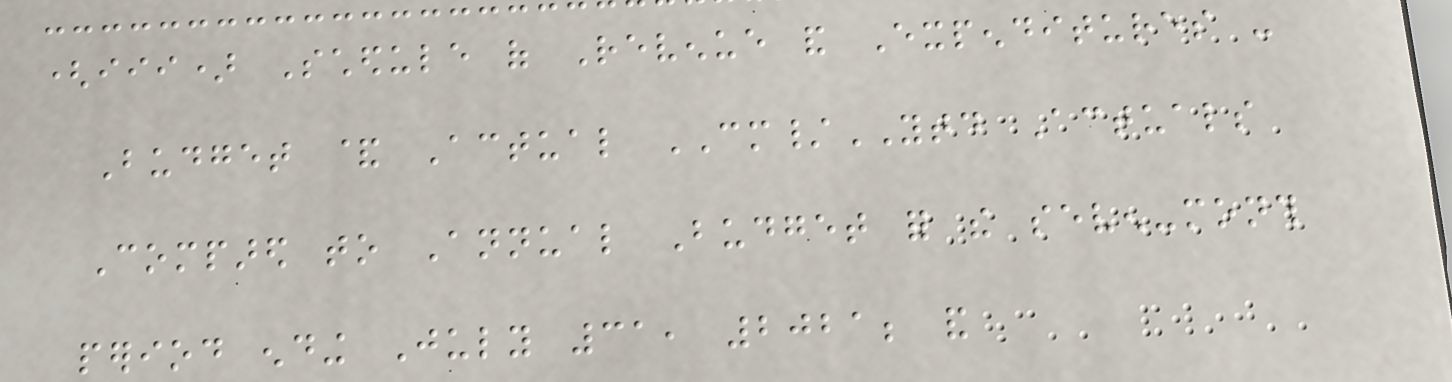(iii) Schedule of Revenue and Expenditures -
Budget & Actual CM/YTD Actuals
Compared to Annual Budget for the seven-month
period ending July 31, 2021; and
